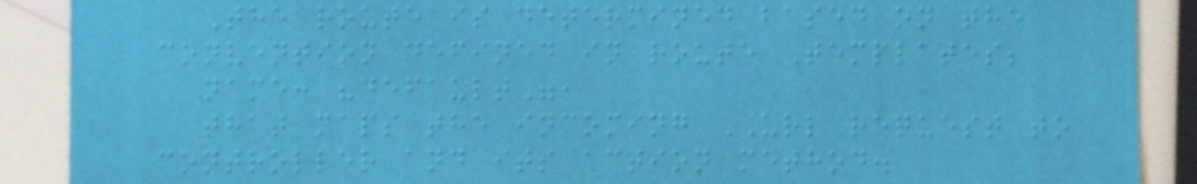The route is determined based on the
convention defined in route Templates;
name: "default",
that maps the incoming URL request to
controller and its action method.
